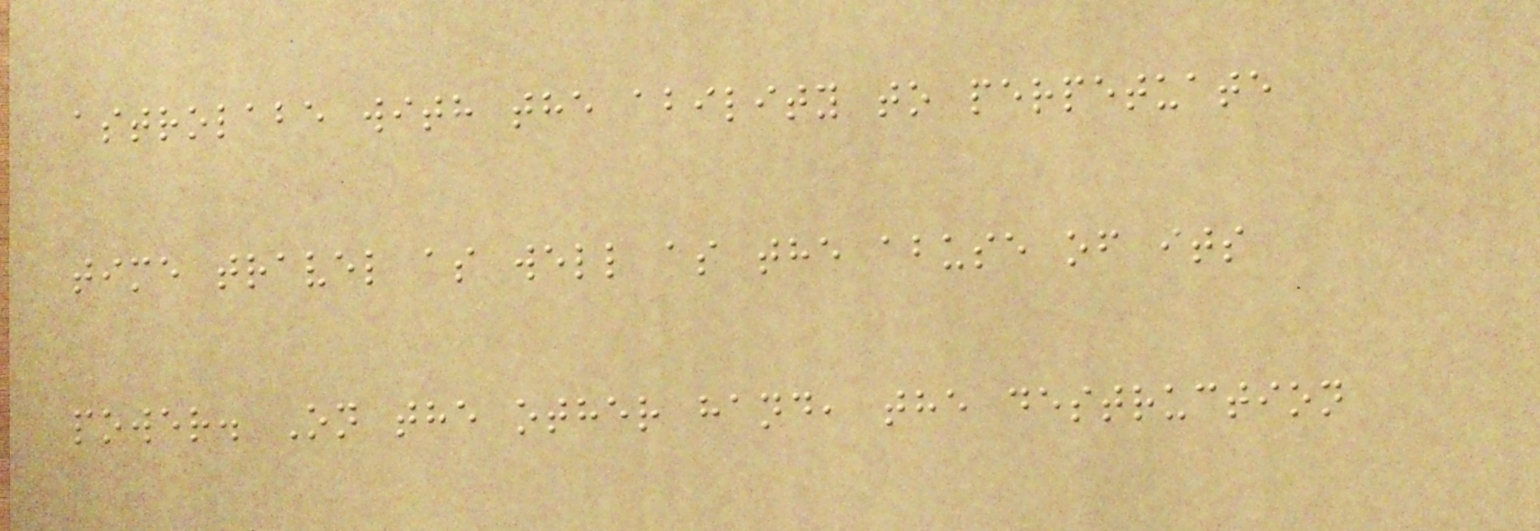astrolabe with the ability to perpetuate
time travel as well as the abuse of its
power. On the other hand, the destruction
